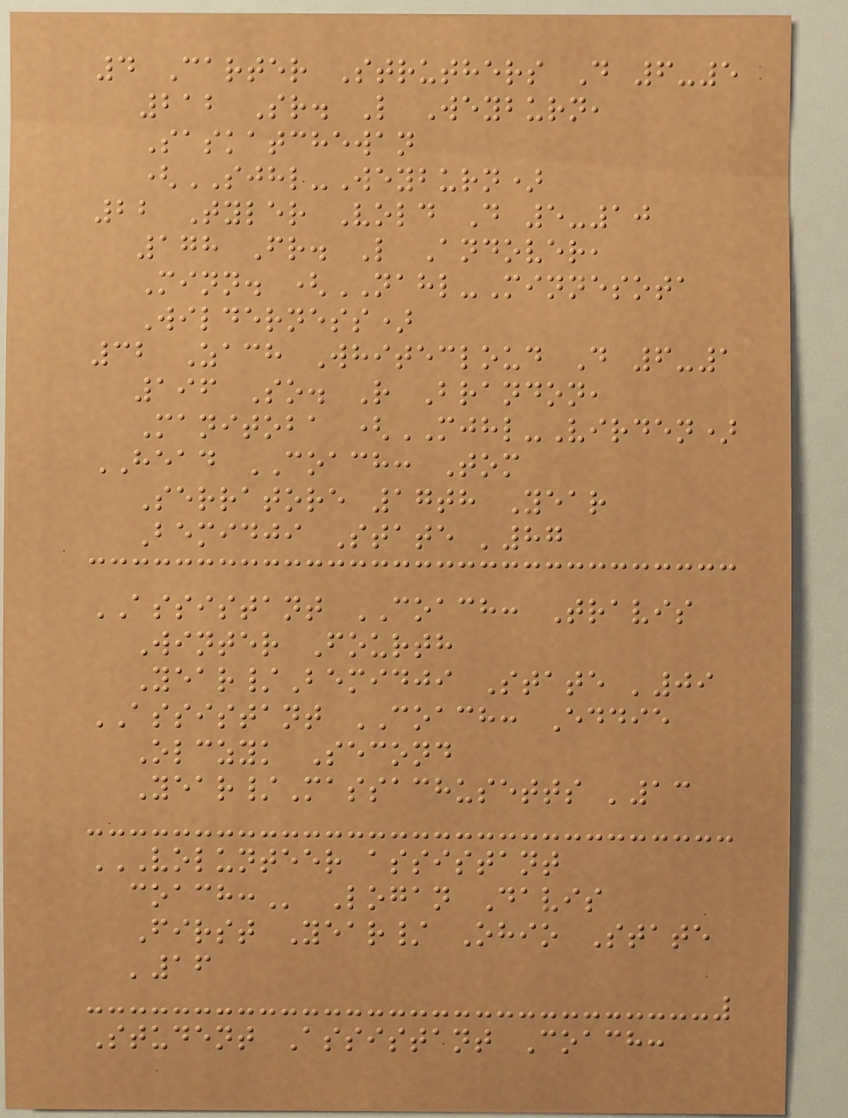4 Carter Struthers D 6-5
212 Sr. L Weyburn,
Saskatchewan
(SJHL-Weyburn)
22 Tyler Vold D 5-10
178 Fr. L Andover,
Minn. (NAHL-Minnesota
Wilderness)
32 Zach Whitecloud D 6-1
196 So. R Brandon,
Manitoba (MJHL-Virden)
HEAD COACH: Tom
Serratore 17th Year
Bemidji State '87
ASSISTANT COACH: Travis
Winter Fourth
Year/Bemidji State '09
ASSISTANT COACH: Eddie
Olczyk Second
Year/Massachusetts '13
VOLUNTEER ASSISTANT
COACH: Logan Davis
First Year/ Ohio State
'16
Student Assistant Coach:
